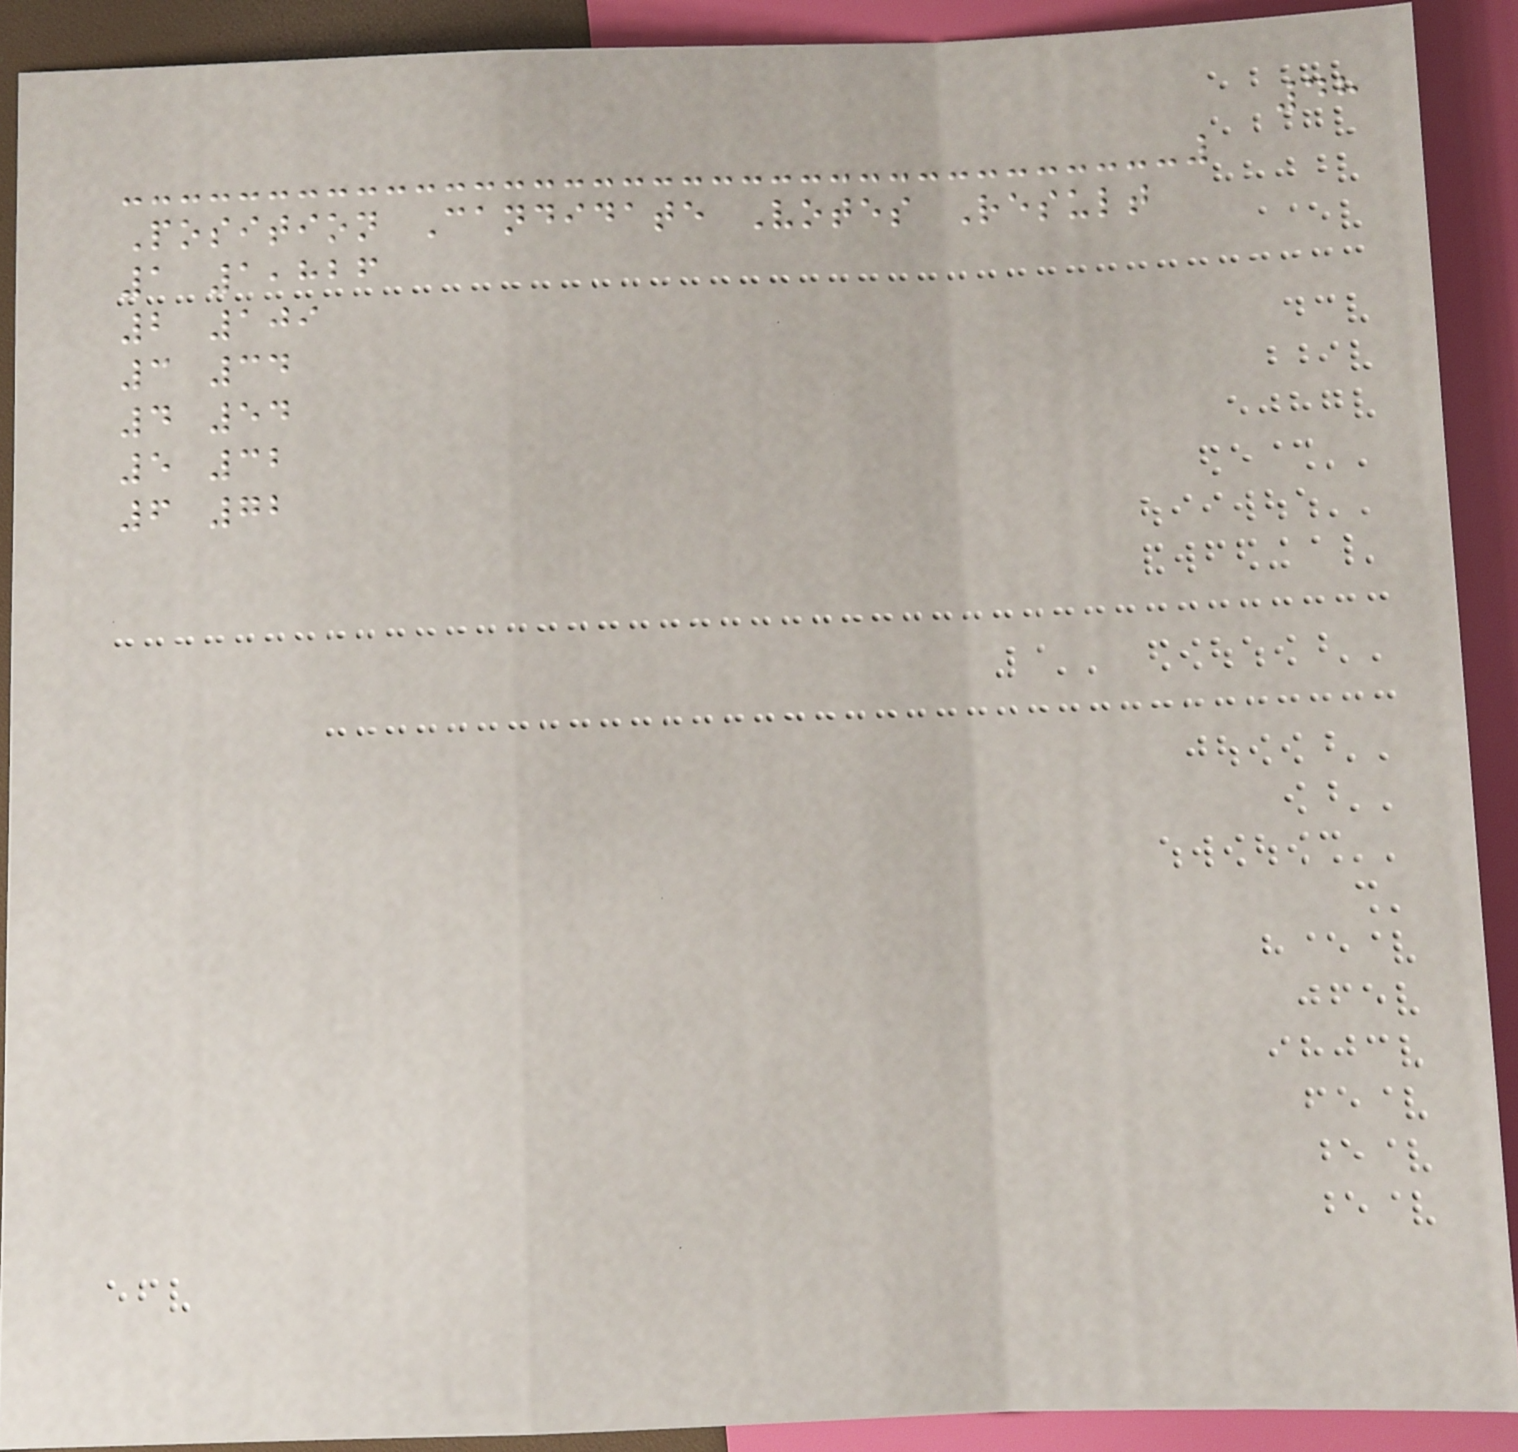48
Position Candidate Votes Result
1 1,826
2 109
3 34
4 54
5 32
6 72
